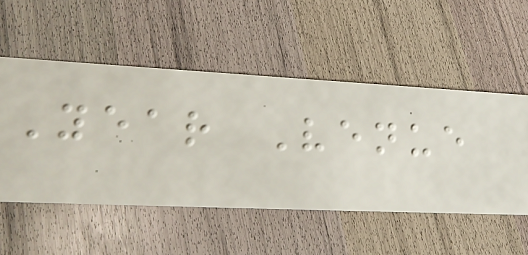Year Venue
